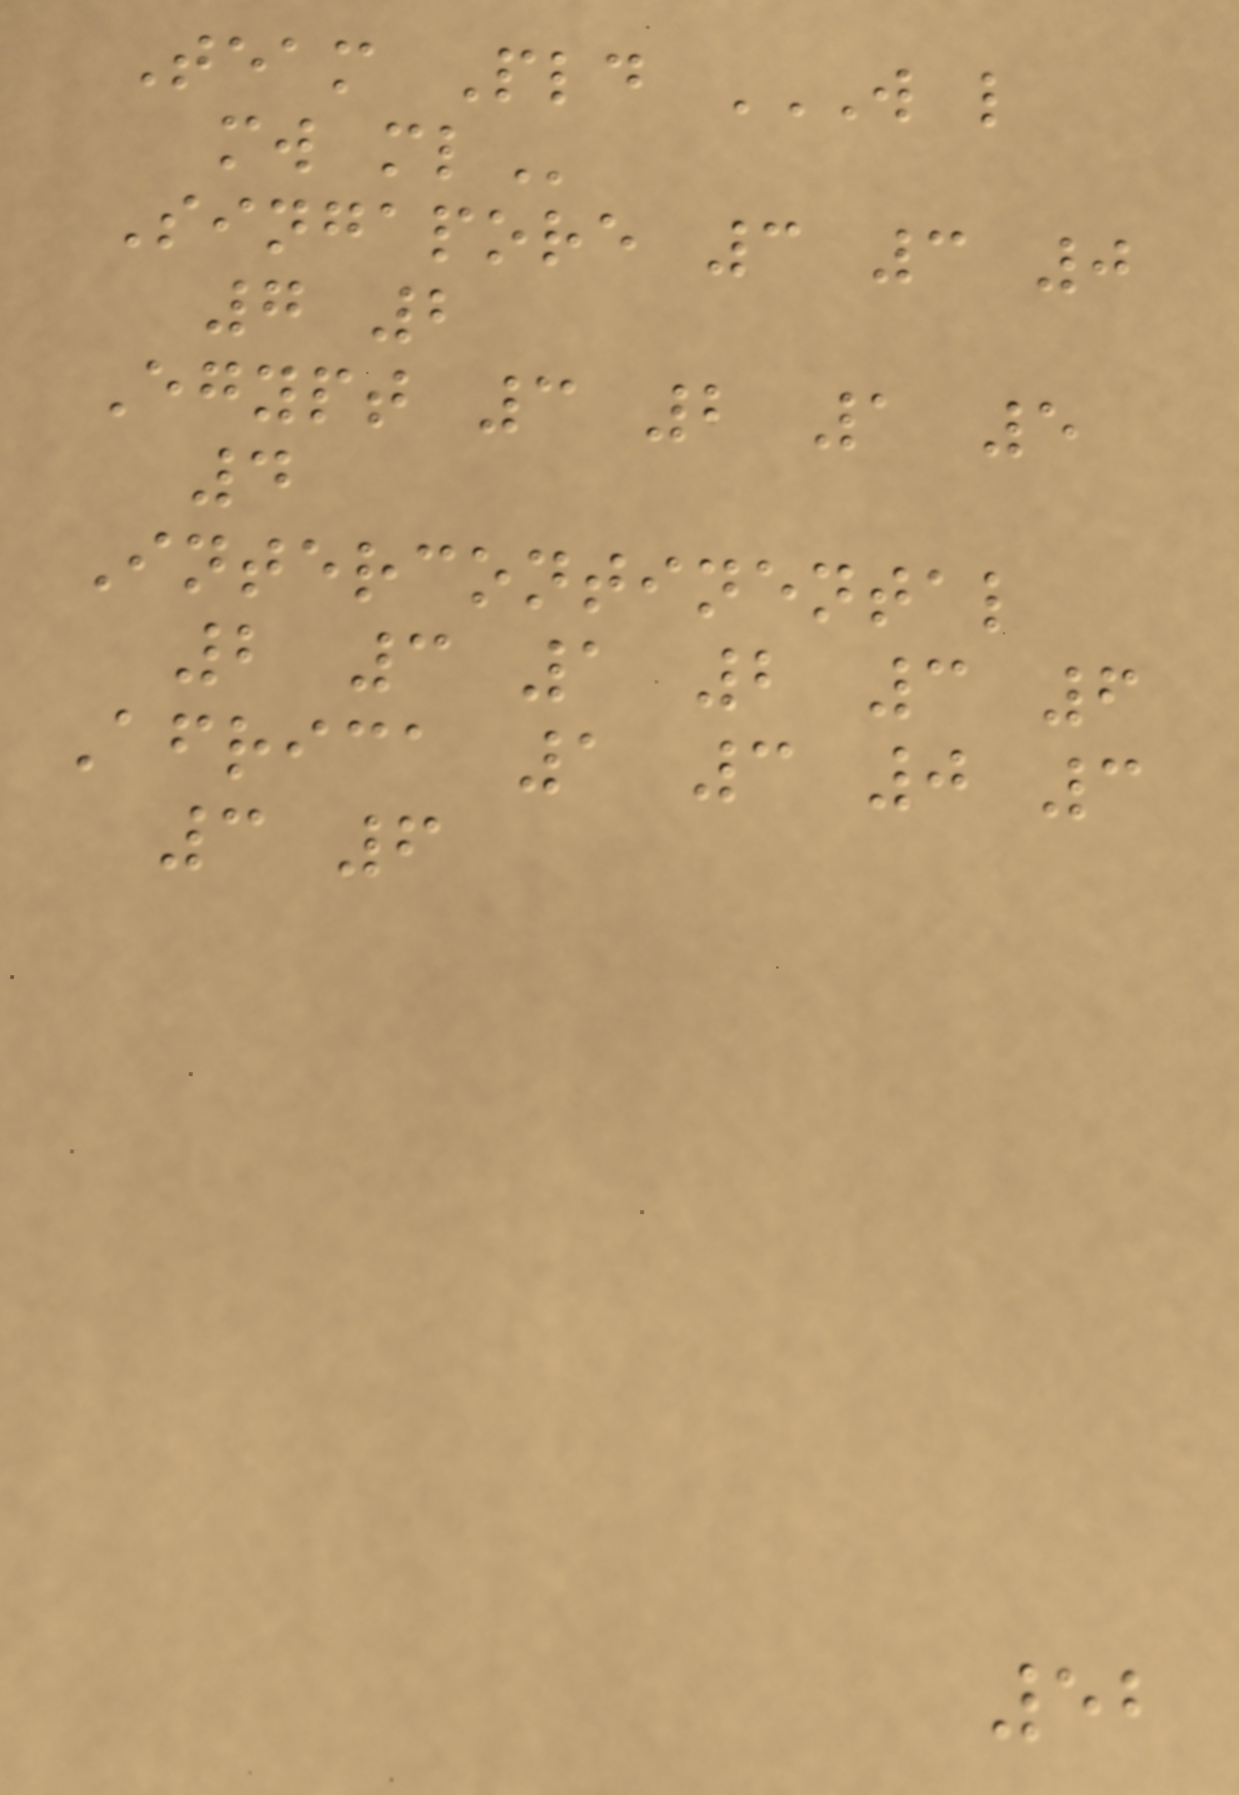Team Pld W L
MW ML
Singapore 3 3 0
7 2
Egypt 3 2 1 5
4
Intercontinental
2 3 1 2 3 6
Africa 1 3 0 3
3 6
52
